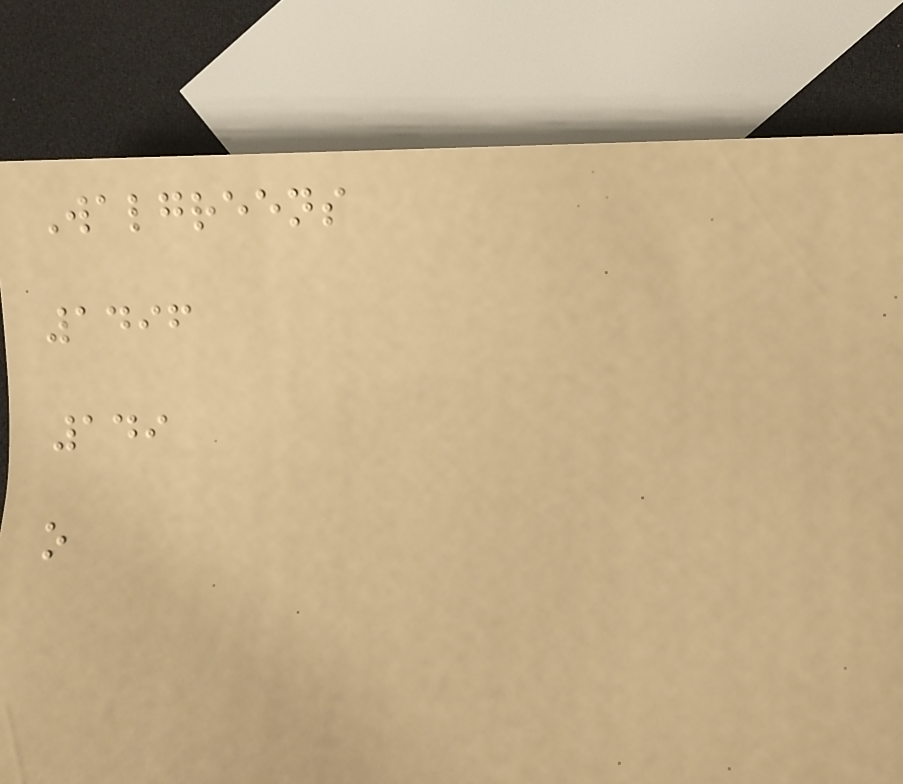Walgreens
1496
149
o
